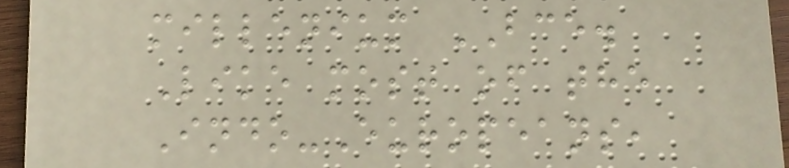millenium BCE.
Like most of the
Indo-Europeans,
